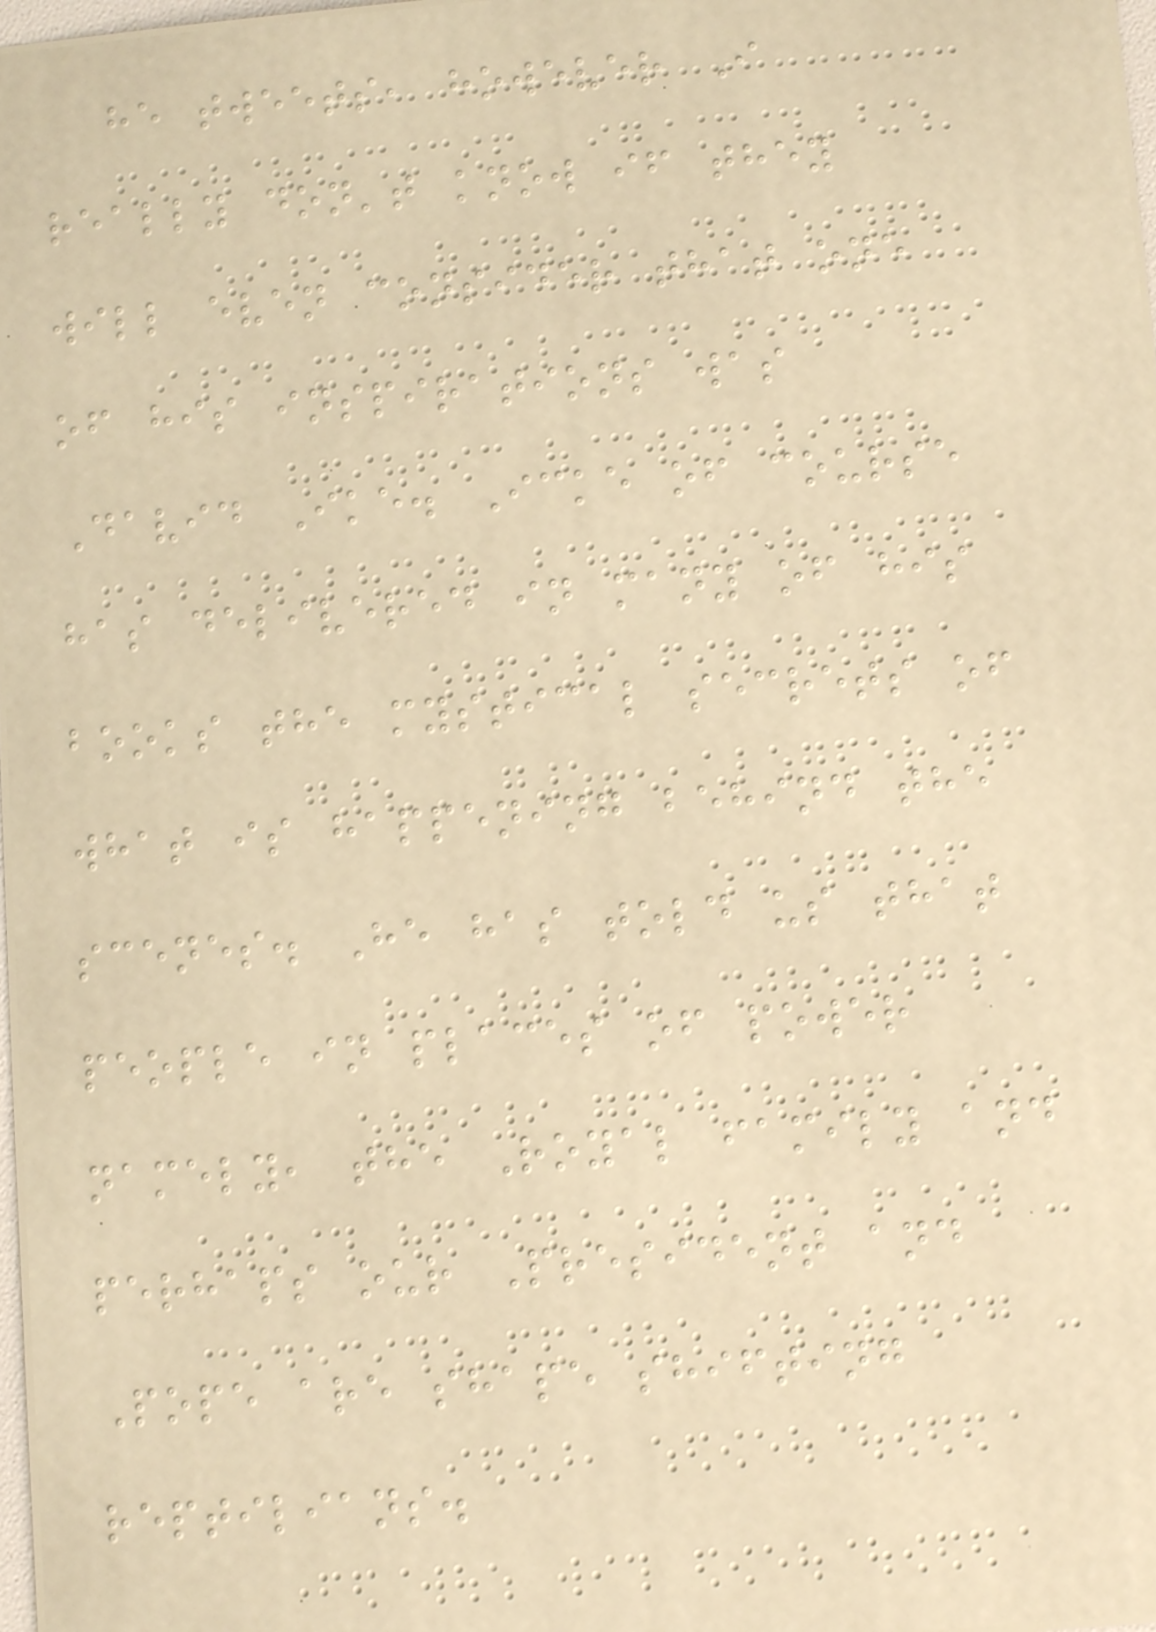he tweets, however I
really don't know if they
will even consider that one
of his inspirations was
David Ike. Icke of course
has delivered in many of his
books the mystical secrets of
what is happening behind the
scenes. He has told us that
people in places of power
namely, the Royal family and
perhaps our President and
Pope are shape shifting
reptilians.
